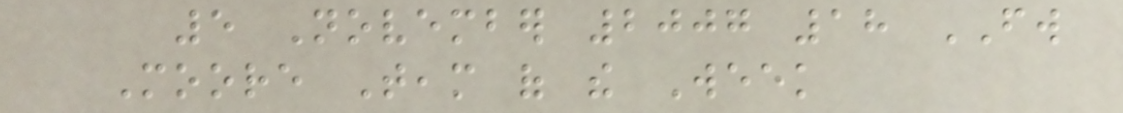5 November 2007 18 FW
Moore Team of the Week
